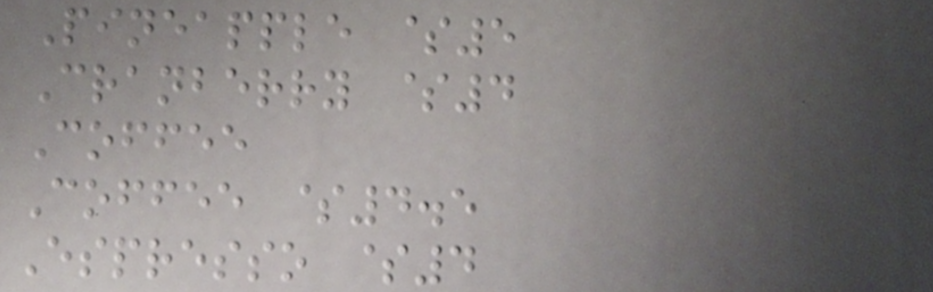Pineapple $5
Cranberry $4
Coffee
Coffee $4.5
Espresso $4
